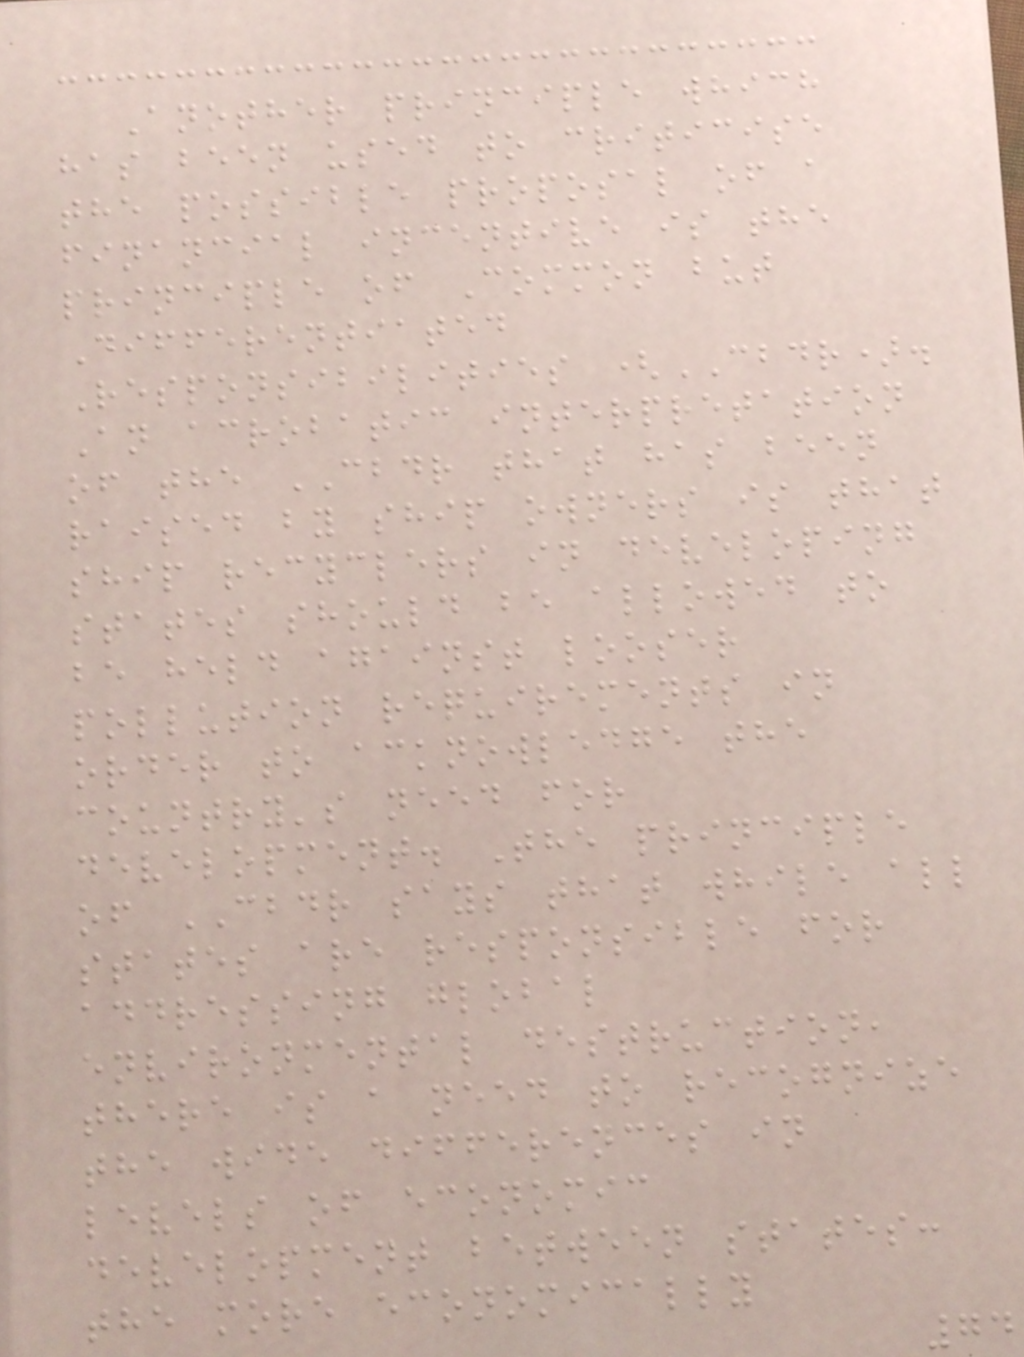Another principle which
has been used to criticise
the possible proposal of a
financial incentive is the
principle of Common but
Differentiated
Responsibilities (CBDR).
An acrobatic interpretation
of the CBDR that has been
raised by ship owners is that
ship recyclers in developing
states should be allowed to
be held against looser
pollution requirements in
order to acknowledge the
country's need for
development. The principle
of CBDR says that while all
states are responsible for
addressing global
environmental destruction,
there is a need to recognize
the wide differences in
levels of economic
development between states:
the more economically
74
